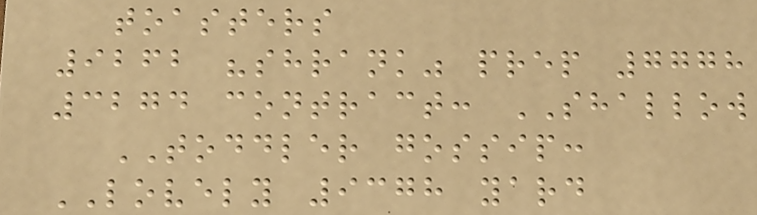toasters
9262 "shrank" prep 7778
3274 contract: SHALLOW
TODDLER gossip:
LOVELY 9378 yard
